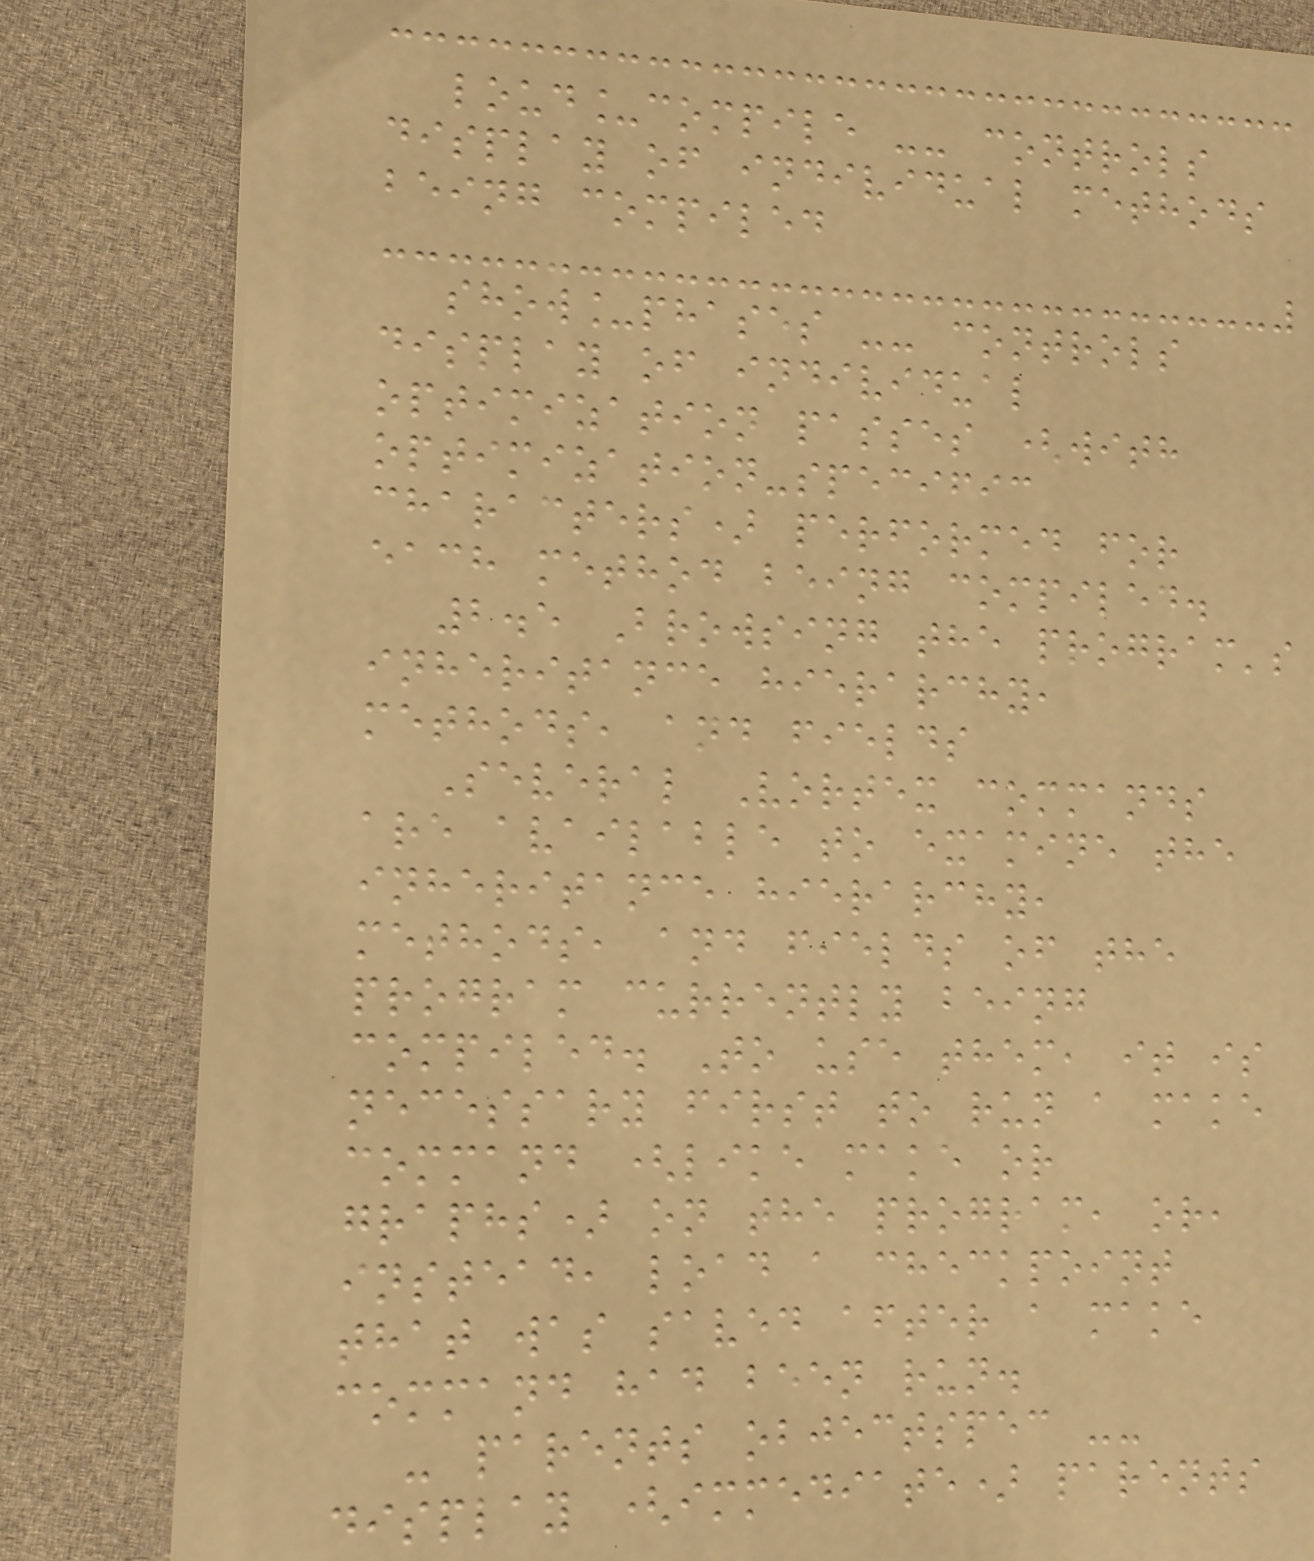loud_compile -- controls
display of individual methods
being compiled
show_phases -- controls
display of individual
optimization passes (with
optimization-specific
characters) performed for
each method being compiled.
2.5 Browsing the program's
inheritance hierarchy,
methods, and fields
Several Vortex commands
are available to examine the
inheritance hierarchy,
methods, and fields of the
program currently being
compiled. To use them, it is
necessary first to run a make
command (like make or
graphs) on the program, or,
instead, load a checkpoint
that was saved after a make
command had been run.
- parents objectspec --
display (immediate) parents
